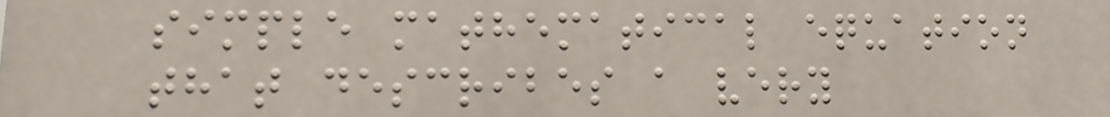simple mathematical equation
that describes a very
